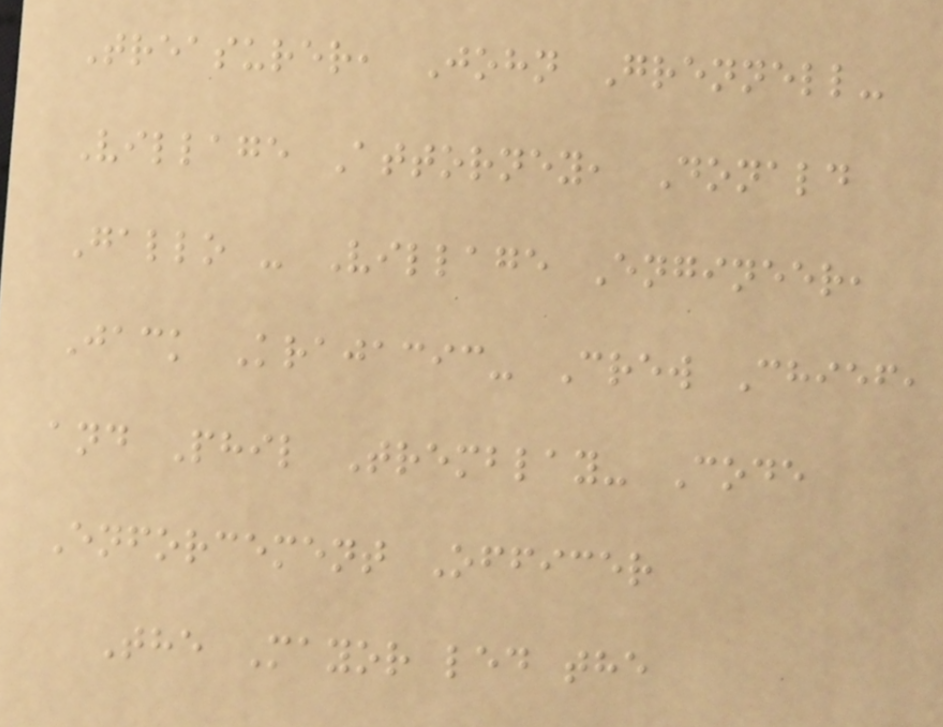Treasurer, John Grennell-
Village Attorney, Donald
Gallo - Village Engineer,
Jack Krajacic- Crew Chief,
and Phil Tremblay- Code
Enforcement Officer
The Mayor led the
